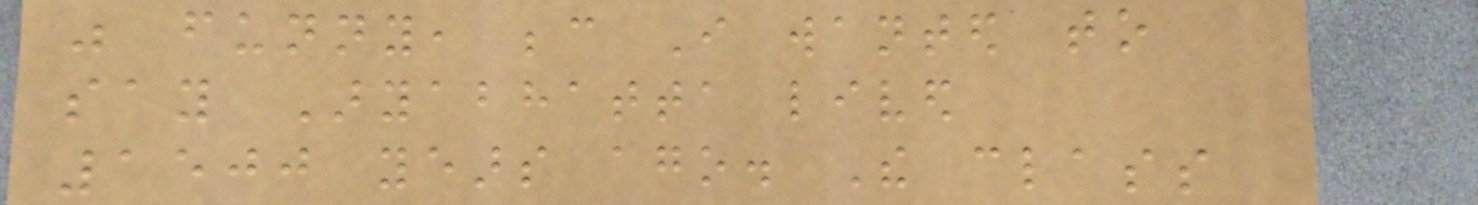was funny, because I wanted to
say Aryabhatta lived
1500 years ago. The class
